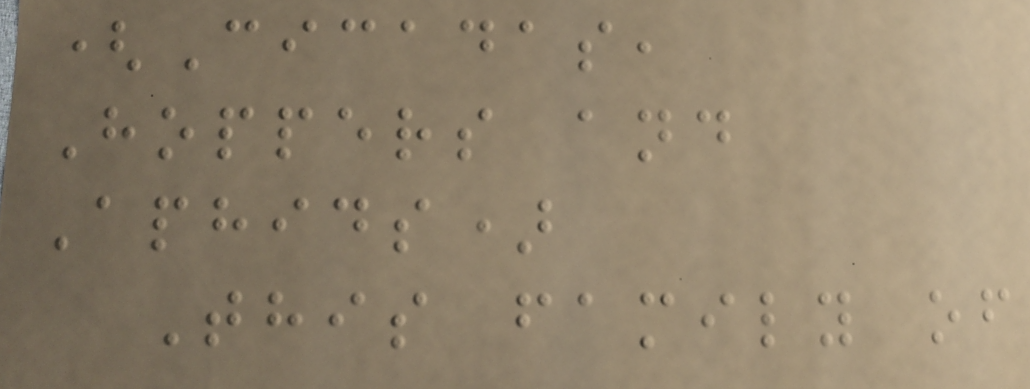(Cicadas,
Hoppers and
Aphids)
This family of
